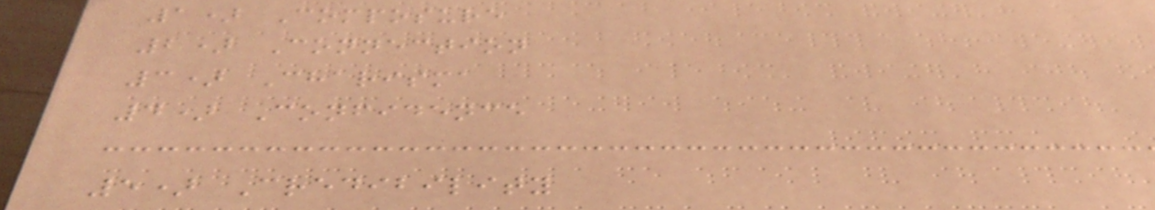1) Composure
2) Connection
3) Charisma
4) Confidence
5) Credibility
